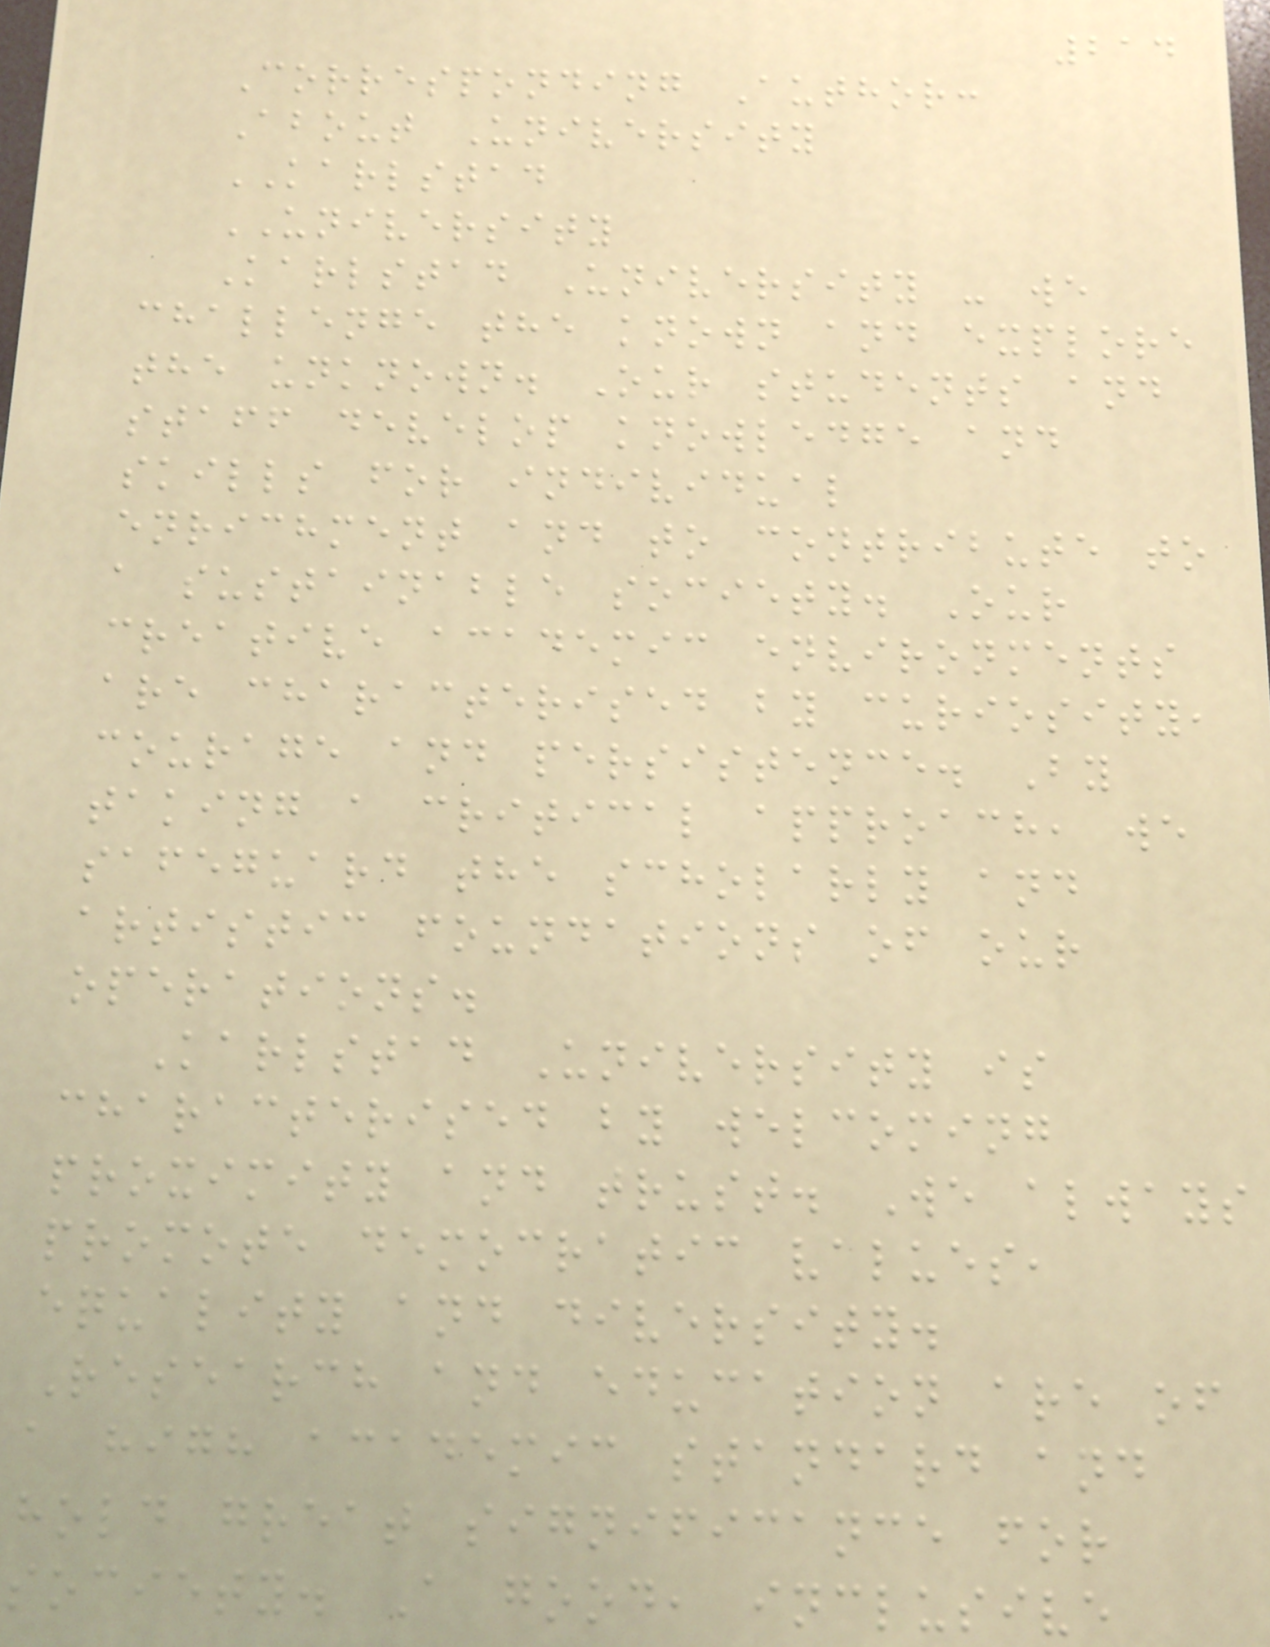214
Corresponding Author:
About University
KARLSTAD
UNIVERSITY
Karlstad University - we
challenge the known and explore
the unknown. Our students and
staff develop knowledge and
skills for individual
enrichment and to contribute to
a sustainable society. Our
creative academic environments
are characterised by curiosity,
courage and persistence. By
taking a critical approach, we
safeguard the scholarly and
artistic foundations of our
operations.
Karlstad University is
characterised by welcoming
proximity and trust. We always
promote democratic values,
equality and diversity.
Research and education are of
a high academic standard and
hold great significance for
society. A good, inclusive
